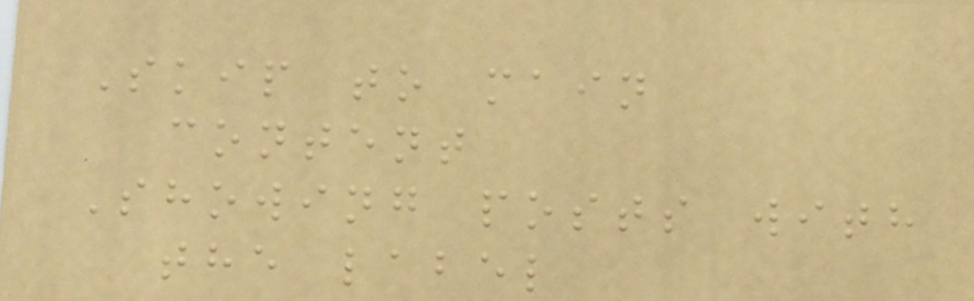Skip to main
content
Showing posts with
the label
